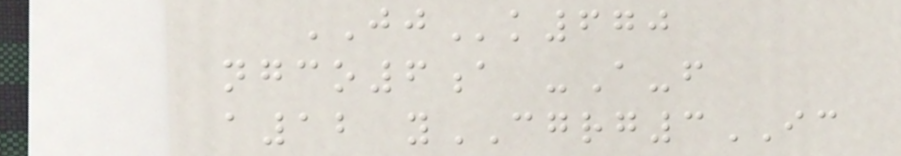JJk670
ngco6a -A-f
a12 yCGRG3IC
